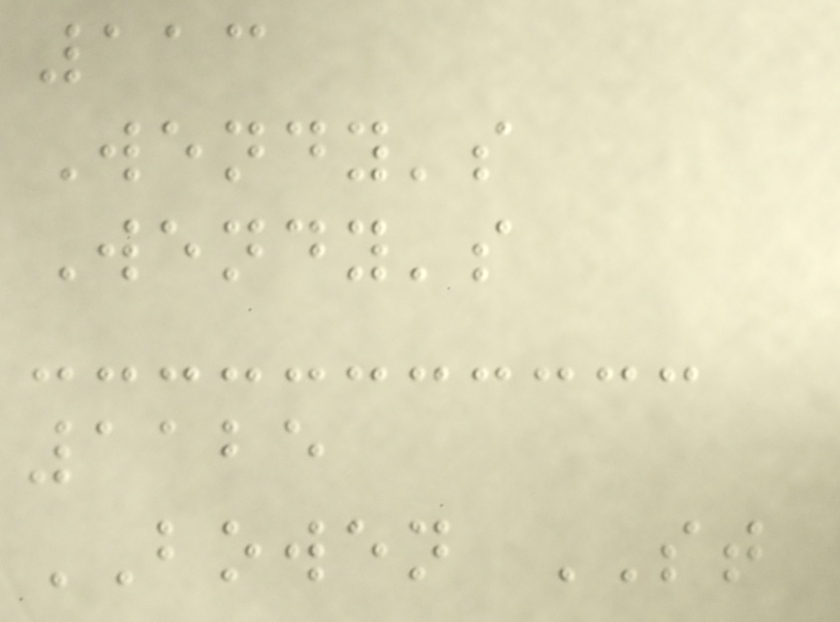113
Wendy's
Wendy's
1125
BOWEN ST
